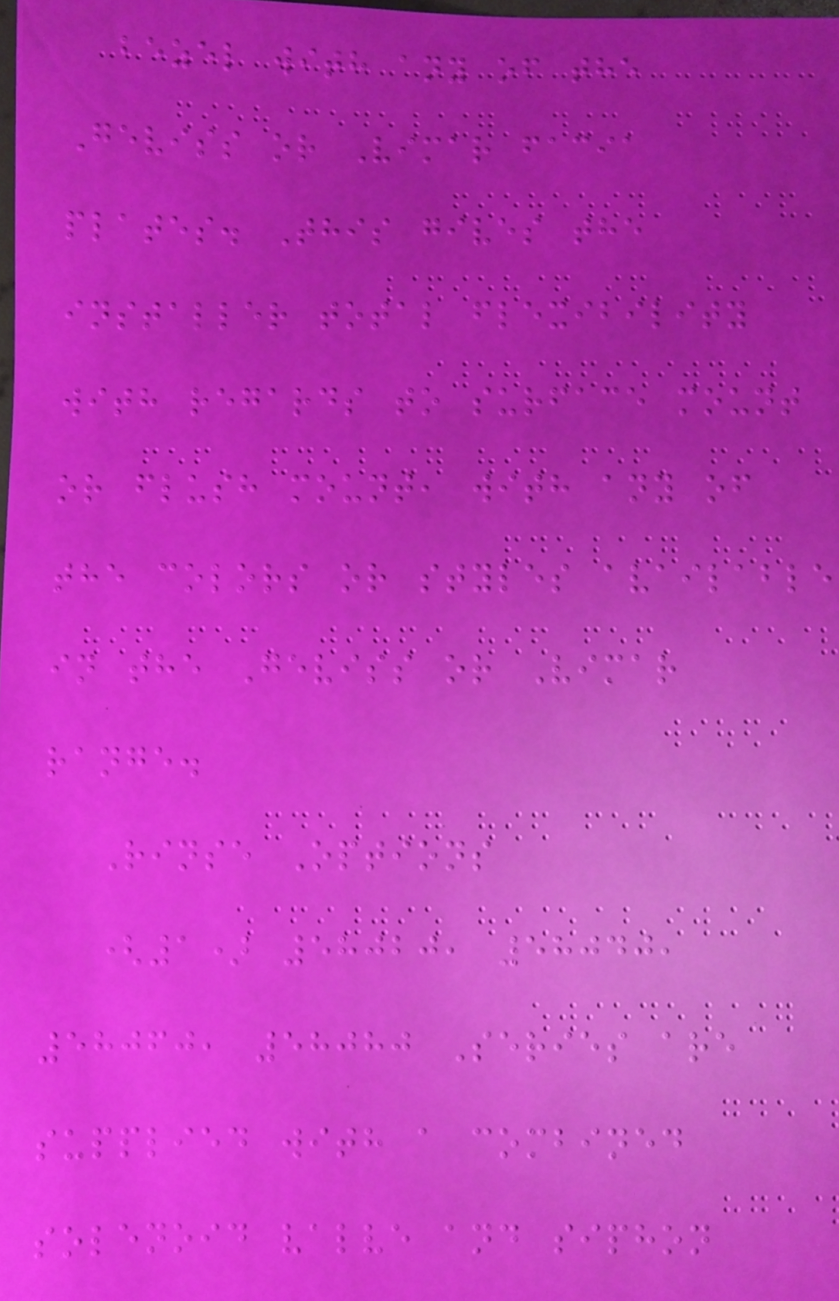bezel with any of the
Geviss or Vimar facia
plates. This gives the
installer total flexibility
with regards to surface mount
or flush mount, with any of
the colors or styles available
in the Geviss or Vimar
range.
Rinse Options
(1) 58020, 58040,
58060, 58080 Series are
supplied with a combined
solenoid valve and siphon
